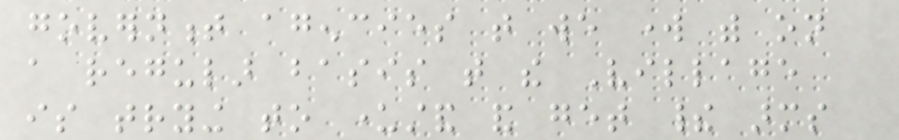government agencies that we work with on
a regular basis that the Village
is trying to understand and get their arms
